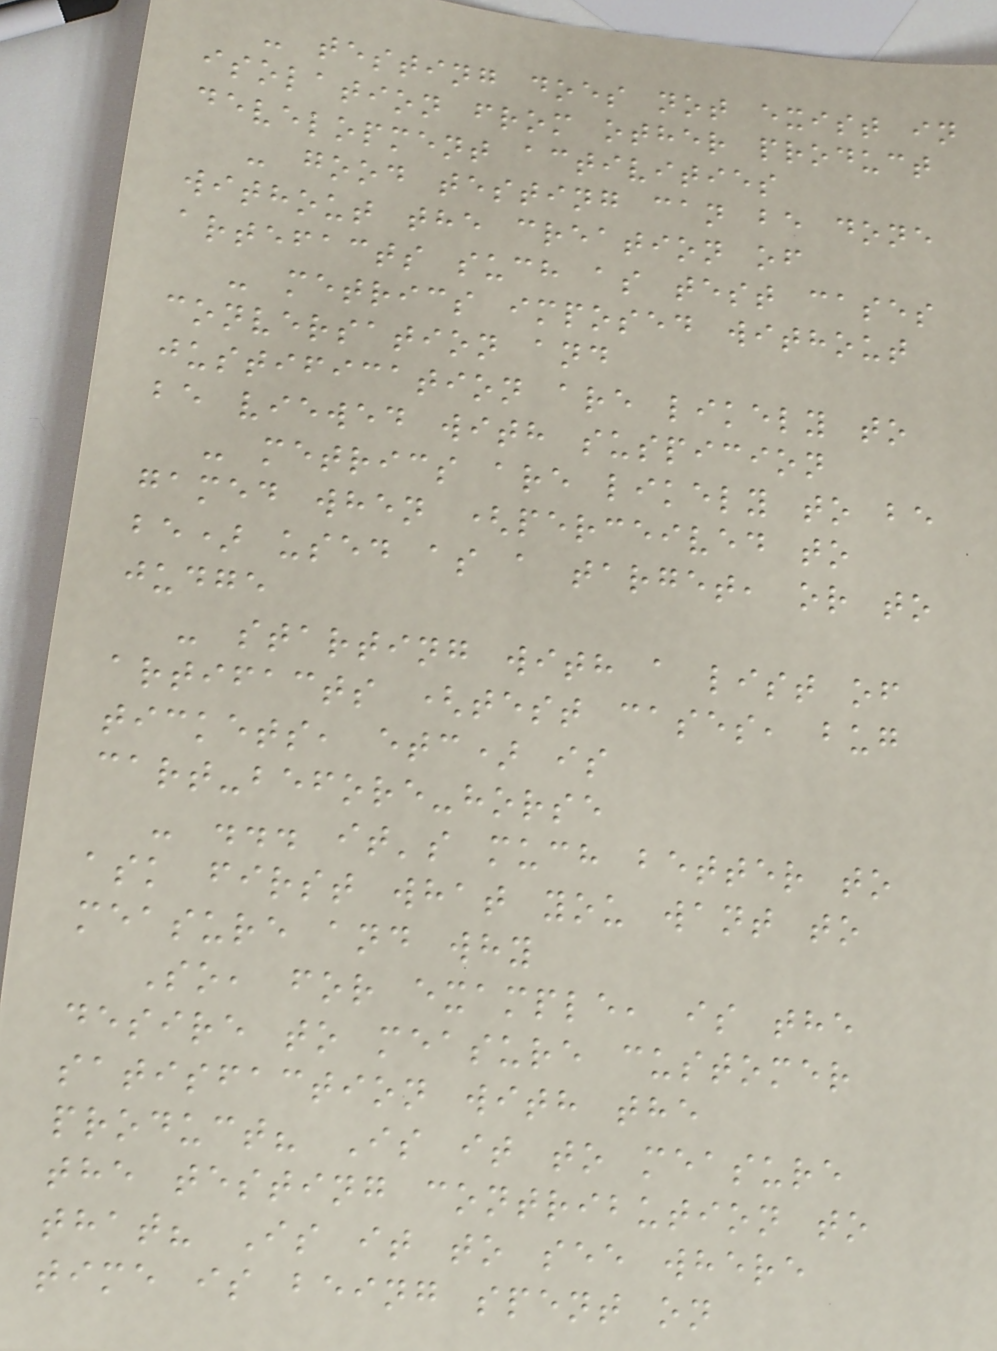- testing does not exist in
isolation from other product
development activities
- good testing can be done
without the creation of
artefacts such as test cases
- metrics imposed without
conversation and
justification are likely to
be viewed with suspicion
- metrics are likely to be
gamed when (perceived to
be) used as a target, or to
judge
- starting with a list of
artifacts (test cases, bug
tickets, etc) is
cart-before-horse
- ... it's much better to
ask first what you want to
measure and why
So, for example, is the
desire to measure customer
satisfaction with the
product? Is it to measure
the testing contribution to
that? Is it to see where
time is being spent on
